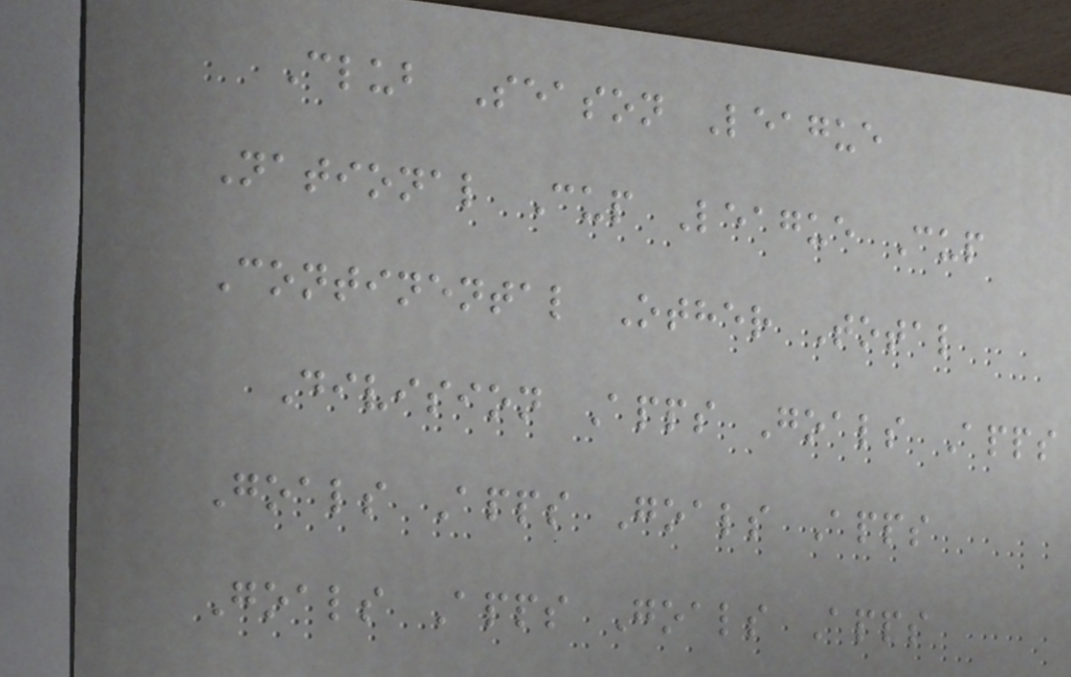Club Season League
National Cup League Cup
Continental Other Total
Division Apps Goals Apps
Goals Apps Goals Apps
Goals Apps Goals Apps
